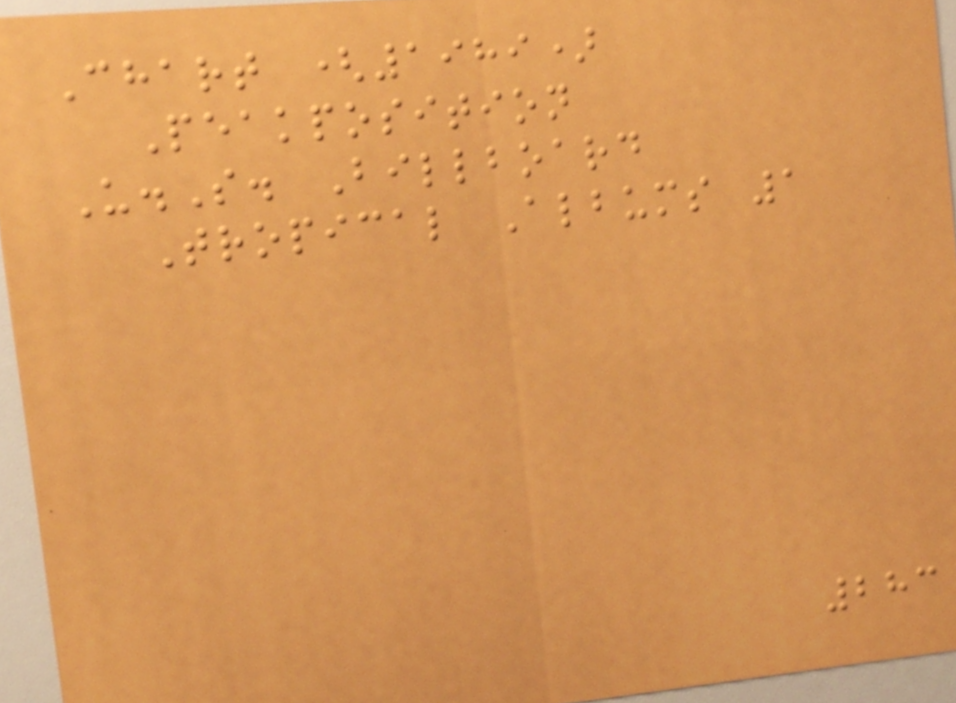Chart (1989)
Peakposition
U.S. Billboard
Tropical Albums 1
283
